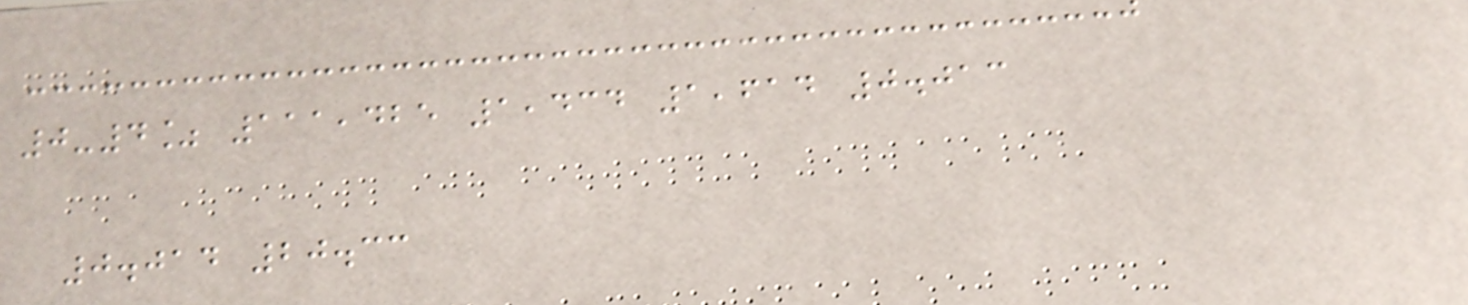0-4% 111,425 1,434 1,614 0.013
0.014 20.33
